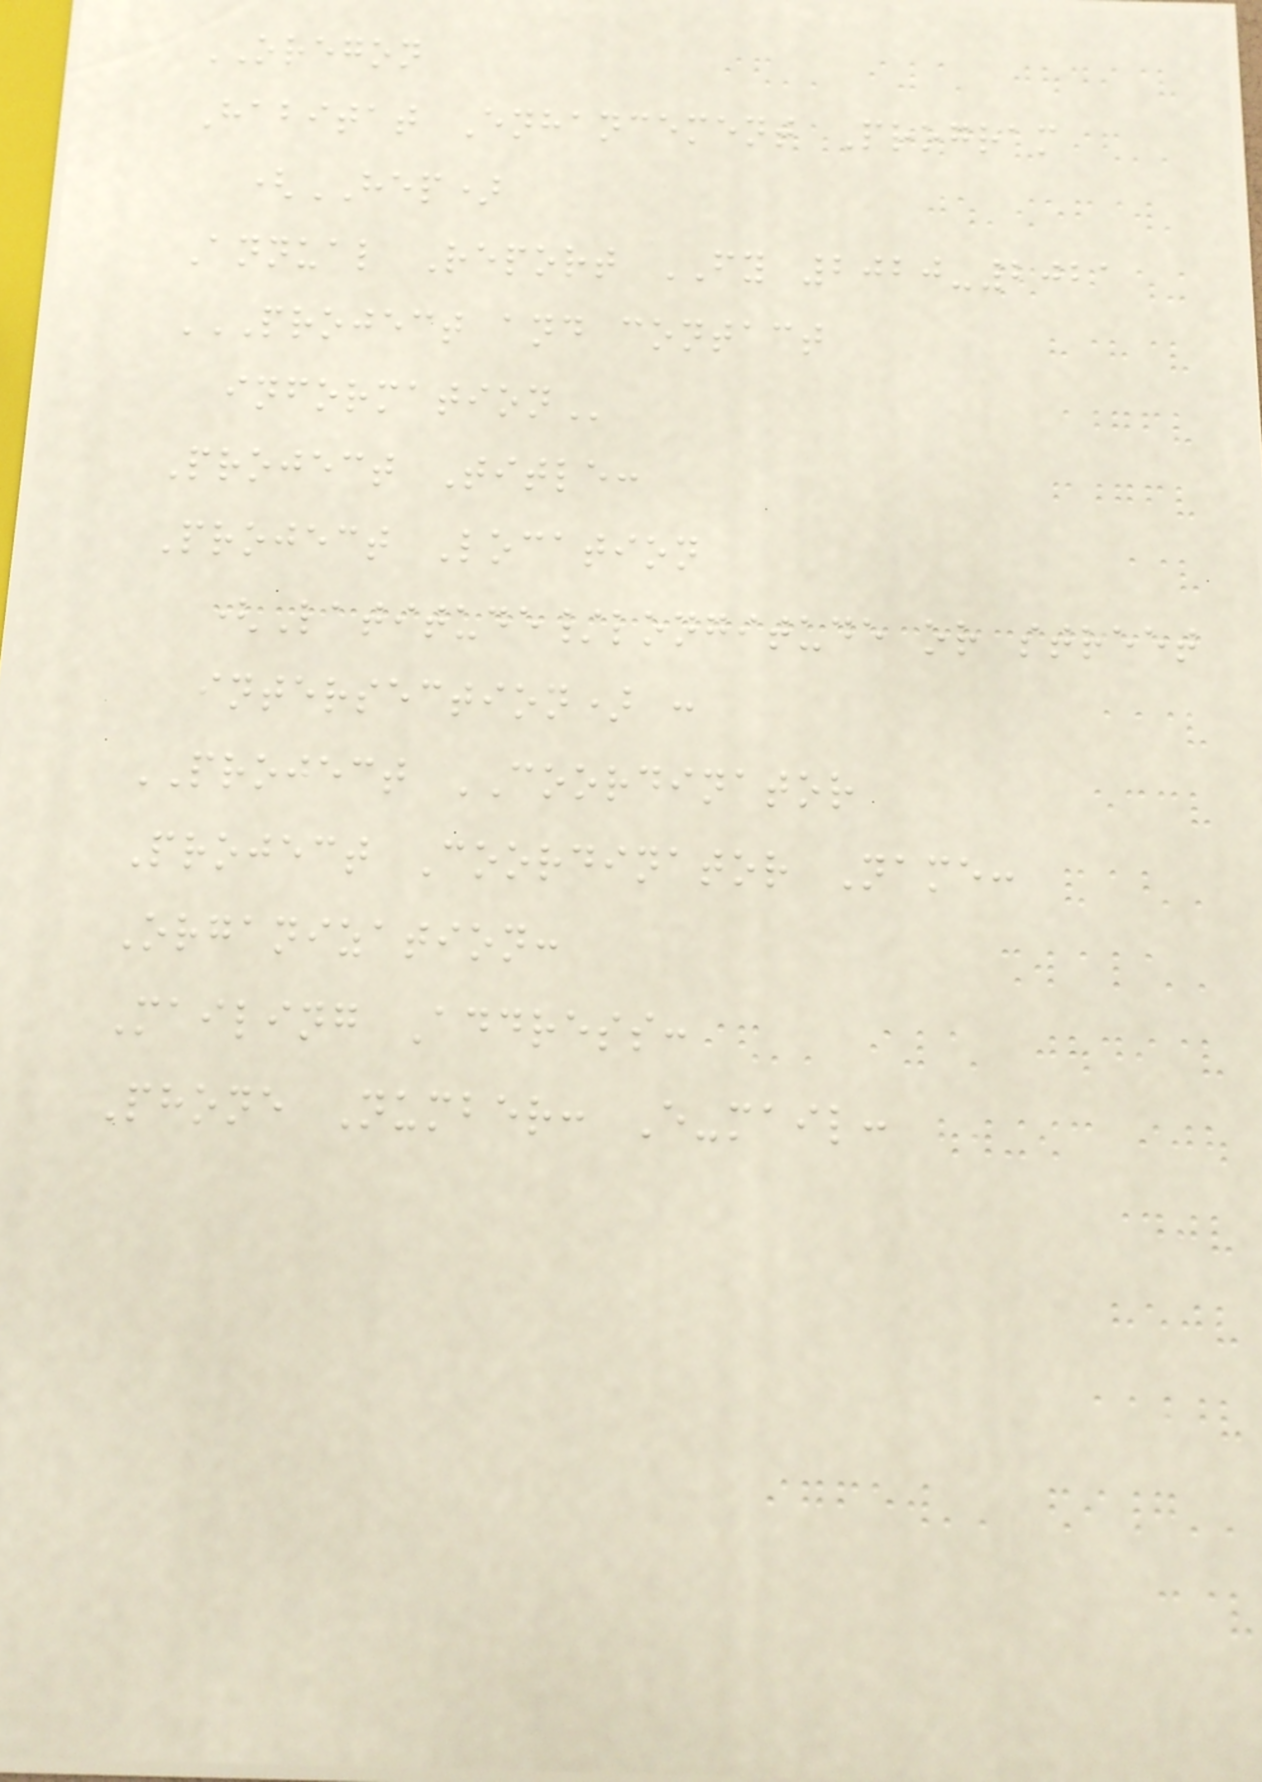OREGON
Habitat Enhancement Program
(HEP)
Annual Report FY 2020-2021
PROJECT AND CONTACT
INFORMATION
Project Title:
Project Location
(Latitude/longitude or street
intersection) :
PROJECT COORDINATOR
Project Coordinator Name:
Organization:
Mailing Address:
Phone Number: E-mail:
